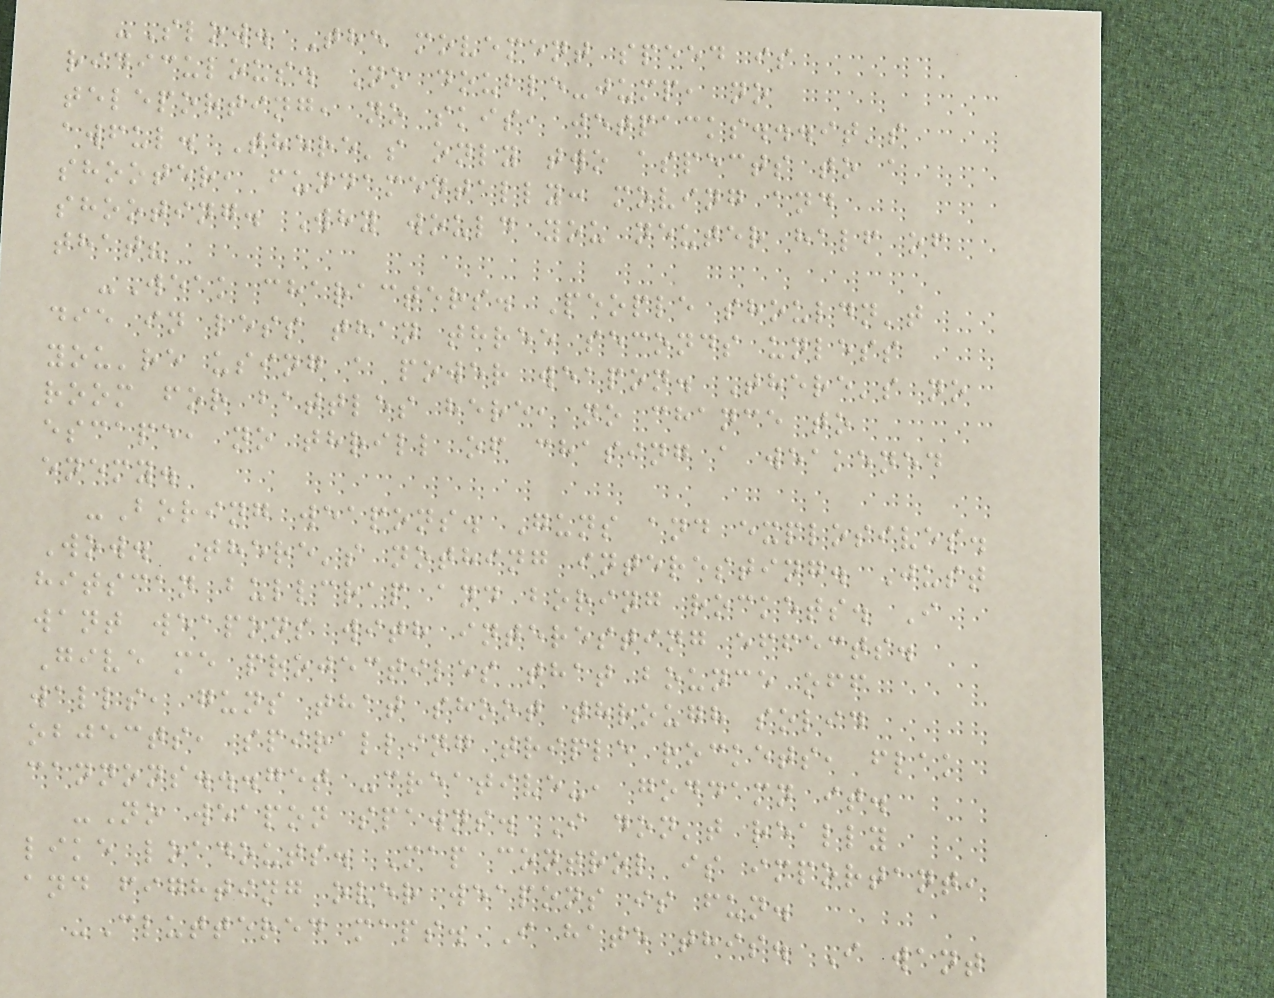-Slow. The movement speed is
ridiculous. No double-jump, no
teleporting, no skis, jetpacks...it's
awful. There's only two aspects to a
shooter, fundamentally: moving and
shooting. Why would you neuter half of
that?
-Weak characters. People shouldn't
die in less than three seconds unless
you're using a power weapon. There's no
room for battles here, no chance to
escape, no thrill of chasing a weakened
enemy.
-Boring weapons. Guns and explosives.
Wow. There's nothing interesting. Just
hitscan bullcrap and boring rockets. I
want weapons with interesting effects.
Give me projectiles that bounce off
walls, guns that shoot through solid
objects, spiralling triple rockets, flak
cannons...get -creative-, goddamn it.
-No weapon spawns. I don't really
like loadouts. Map control is important,
and fighting over weapons is fun.
-Cluttered maps. I hate this. I want
